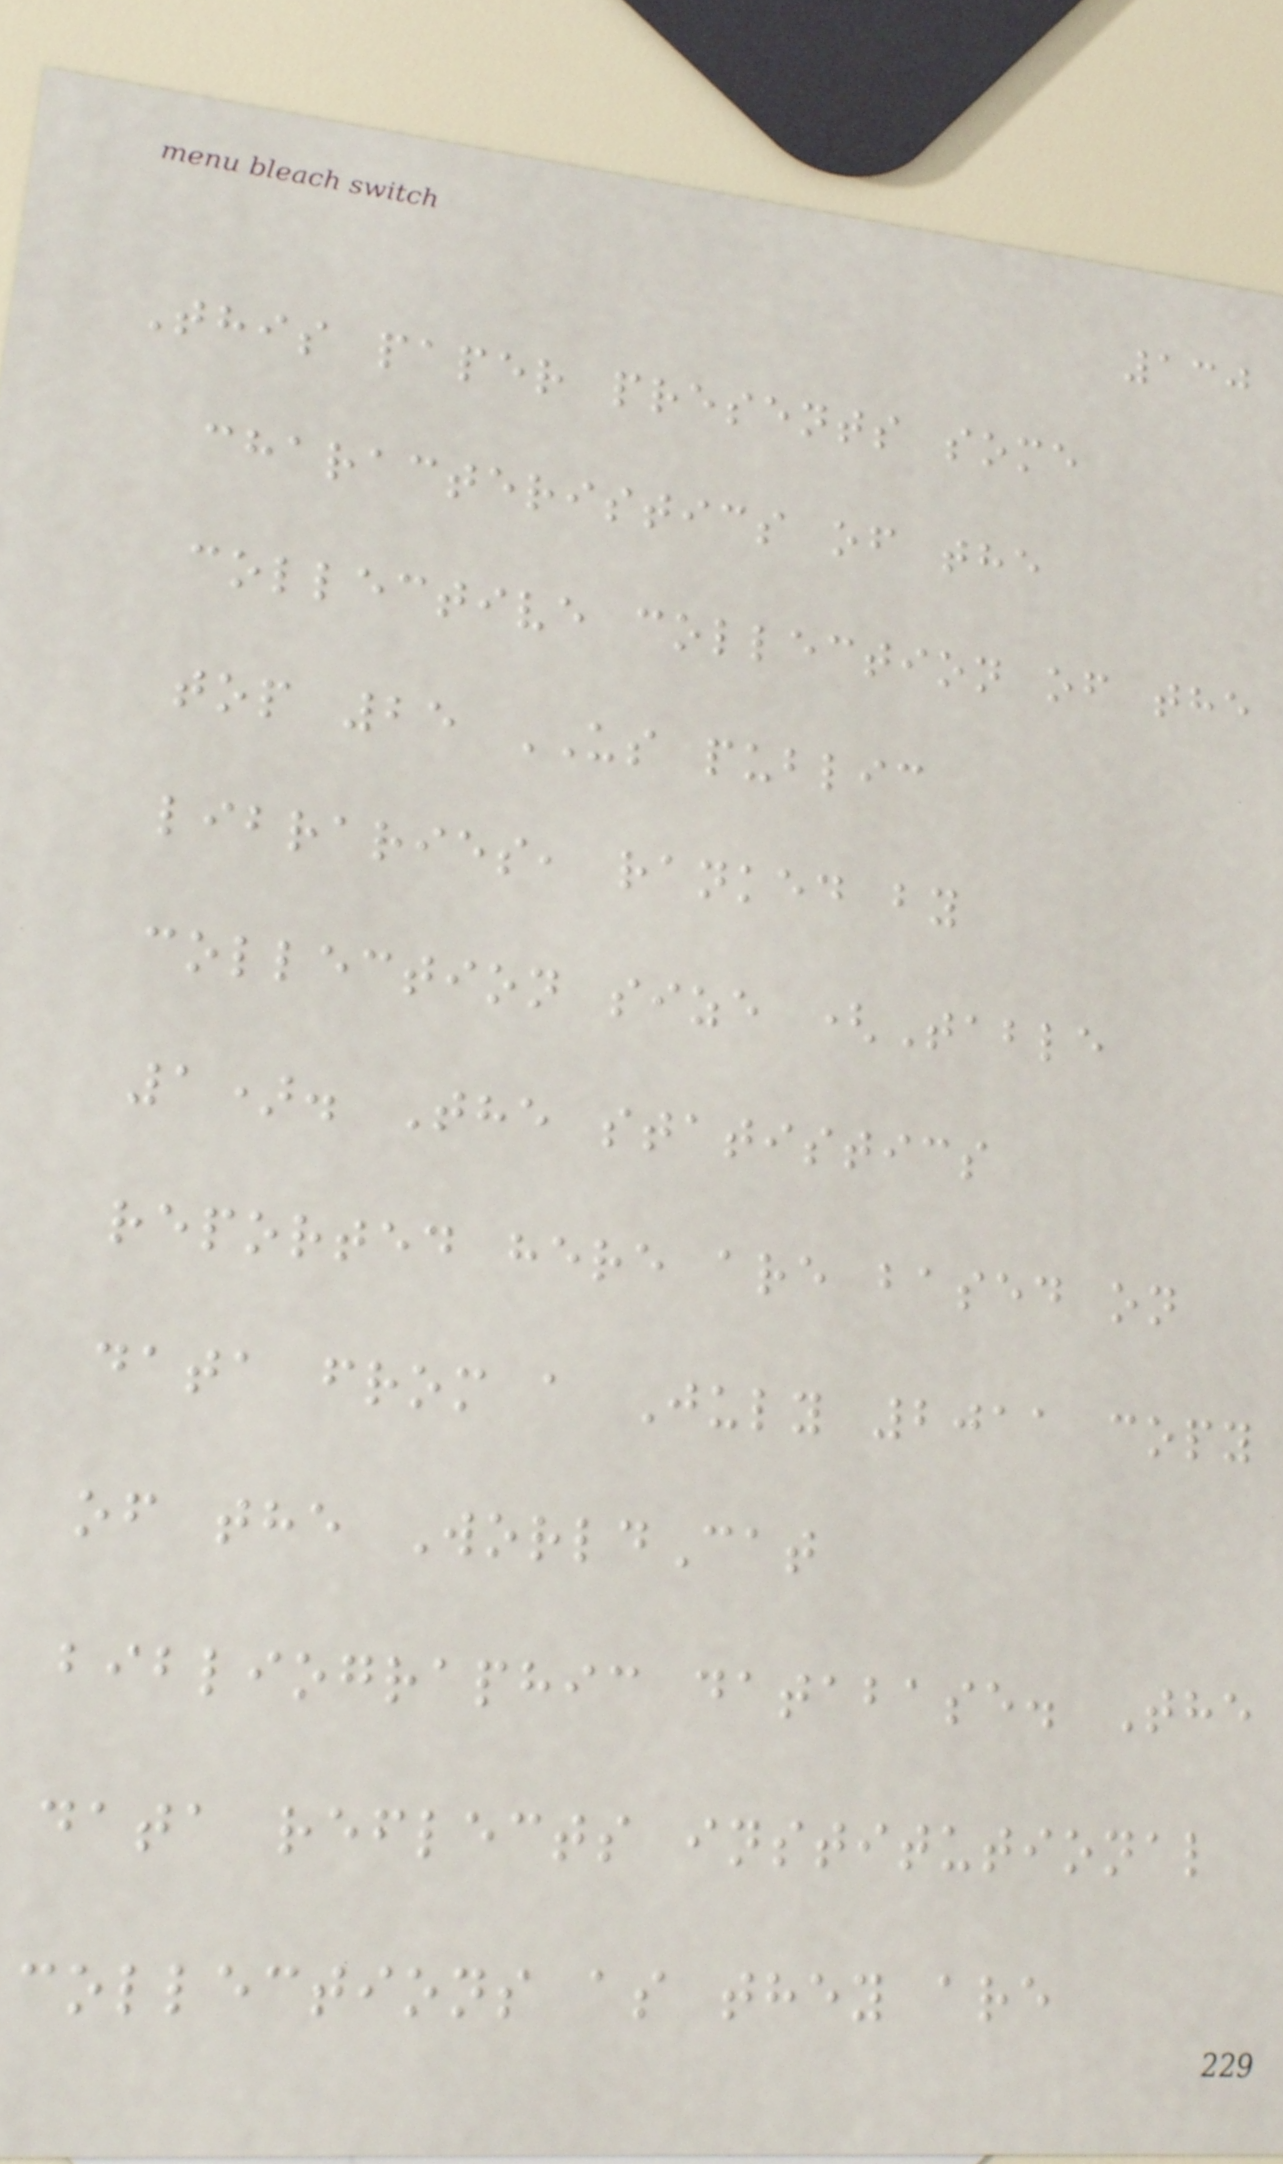130
This paper presents some
characteristics of the
collective collection of the
top 25 US public
libraries, ranked by
collection size (Table
1). The statistics
reported here are based on
data from a July 2011 copy
of the WorldCat
bibliographic database. The
data reflects institutional
collections as they are
